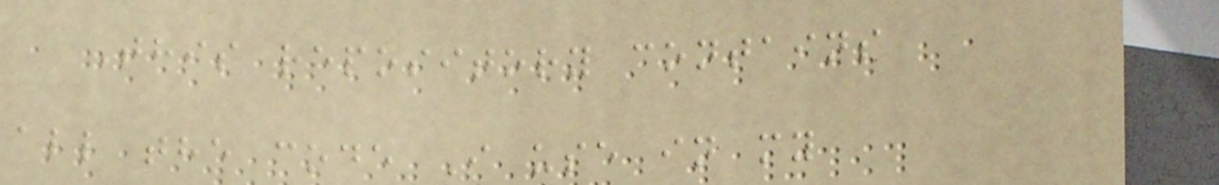This repository contains
all the code I use in my
